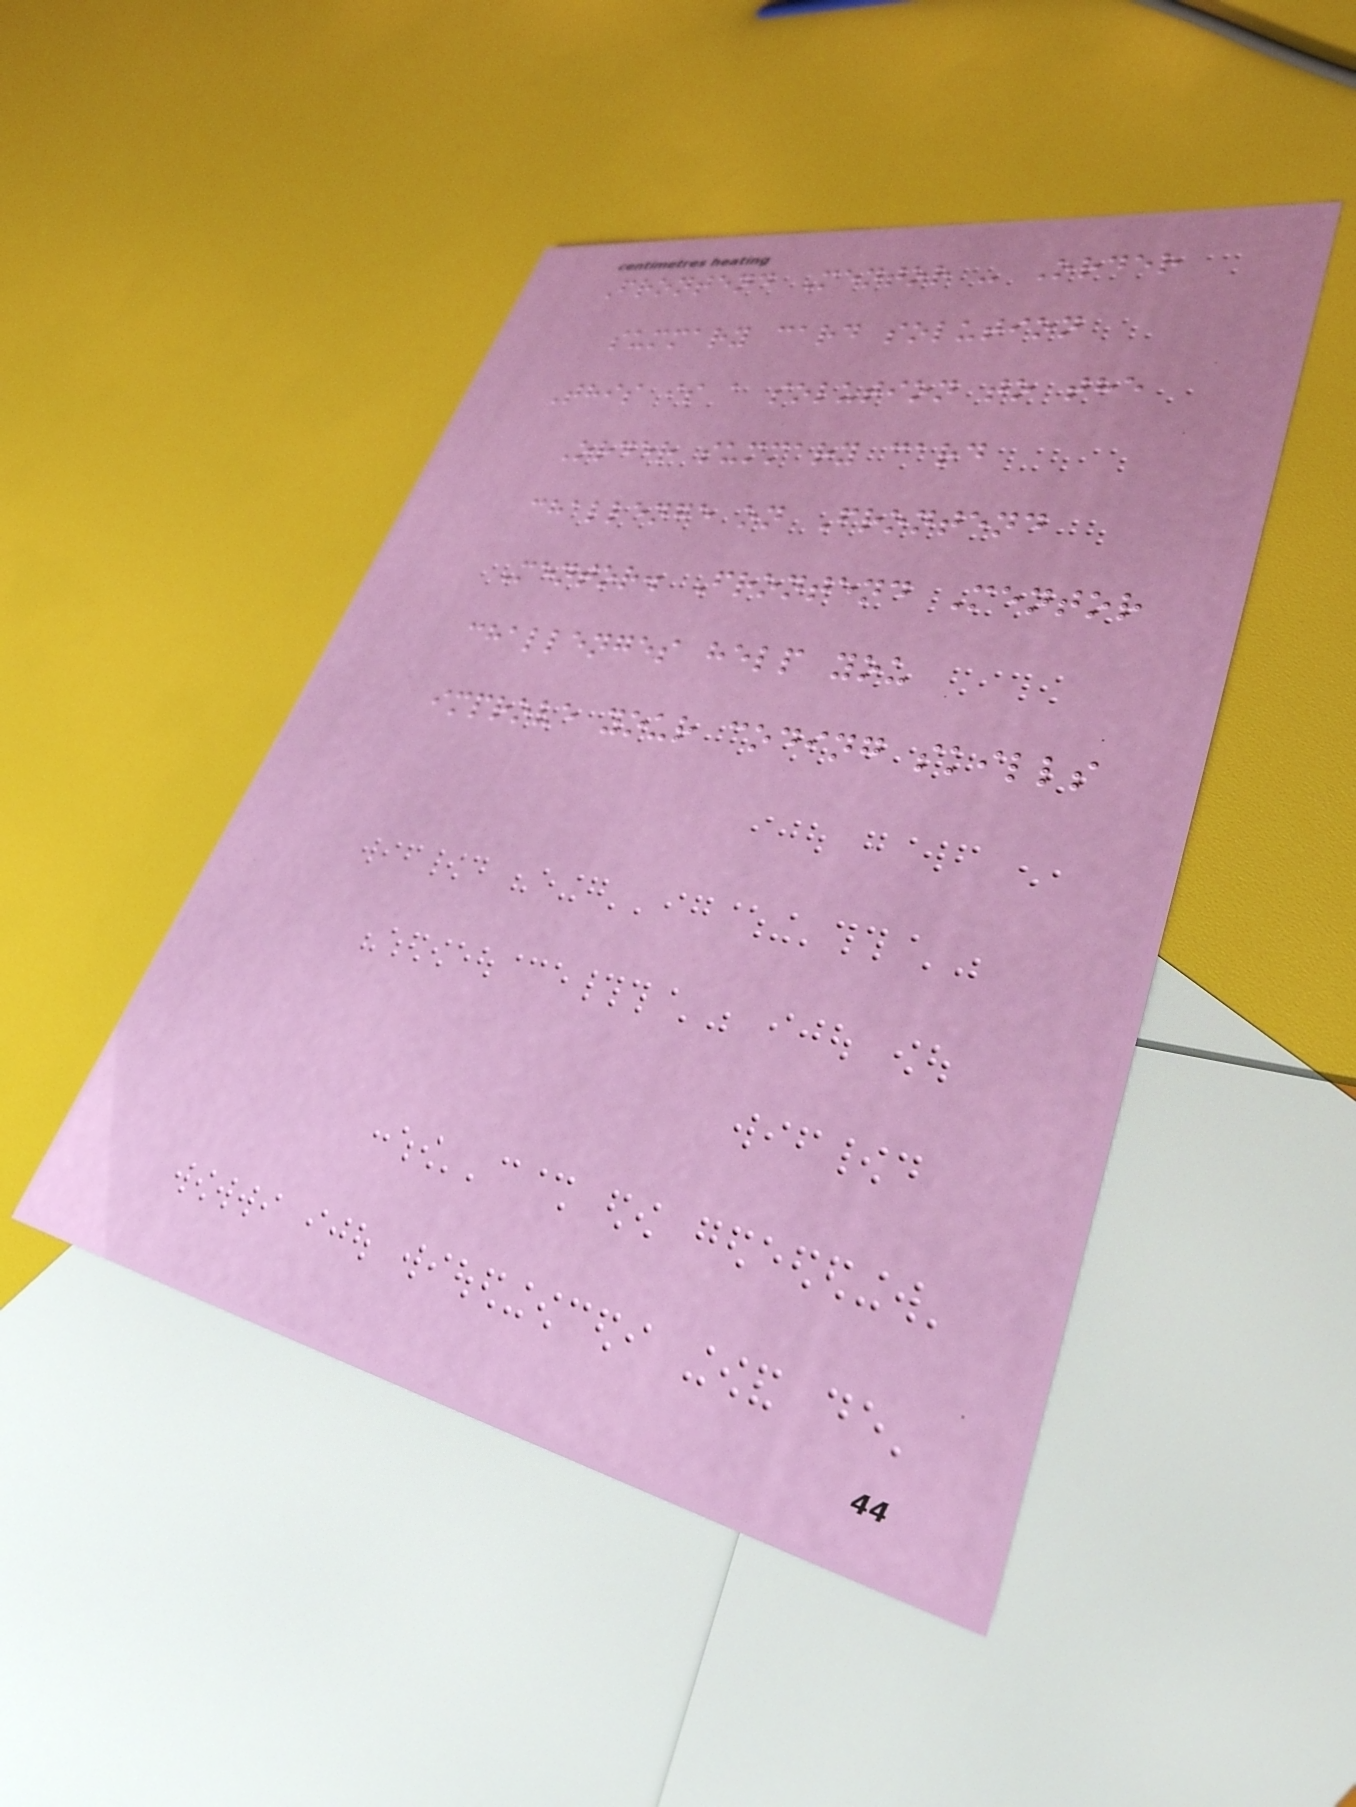Frontend Mentor - Order
summary card solution
This is a solution to the
Order summary card
challenge on Frontend
Mentor. Frontend Mentor
challenges help you
improve your coding skills
